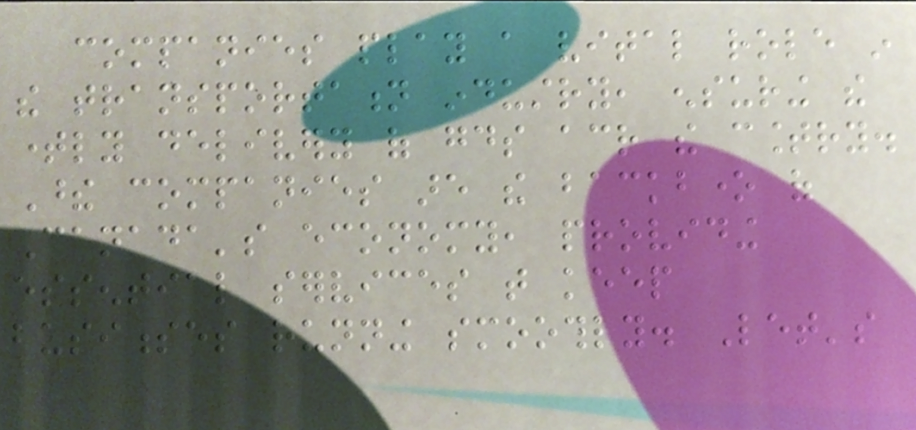companies play a vital role in
the transportation industry, ensuring the
timely delivery of goods across the country.
These companies are the backbone of
Canada's economy, providing
essential services that keep
businesses running smoothly. Let's
